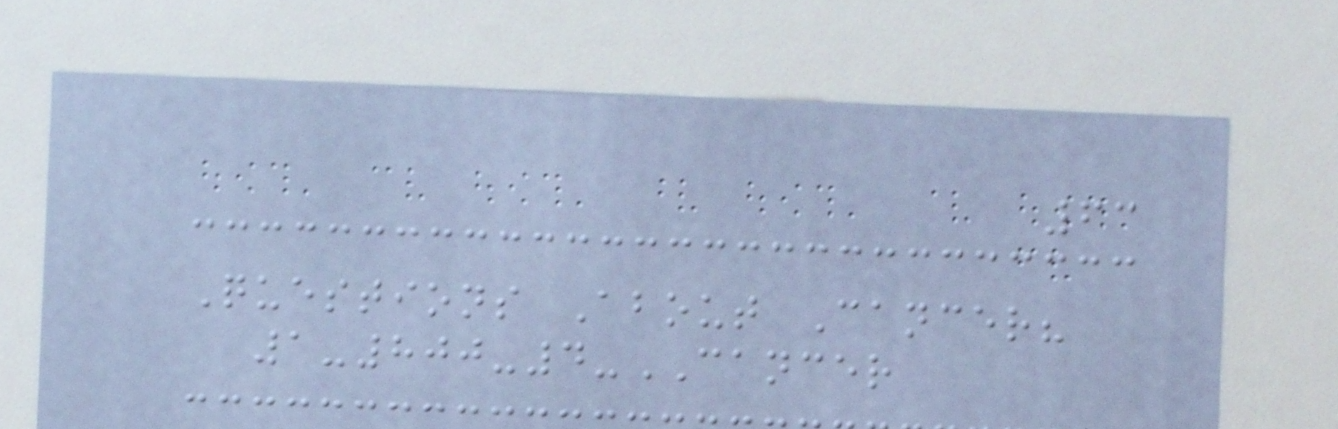63
Questions About Cancer?
1-800-4-CANCER
